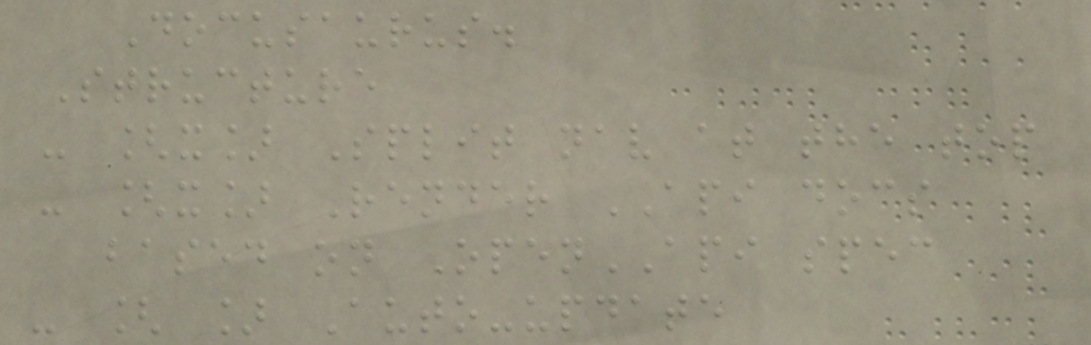Docusaurus.
Structure
- [x] Split nav at the top
- [x] Render API docs
based on OpenAPI spec
- [ ] Auto-update
